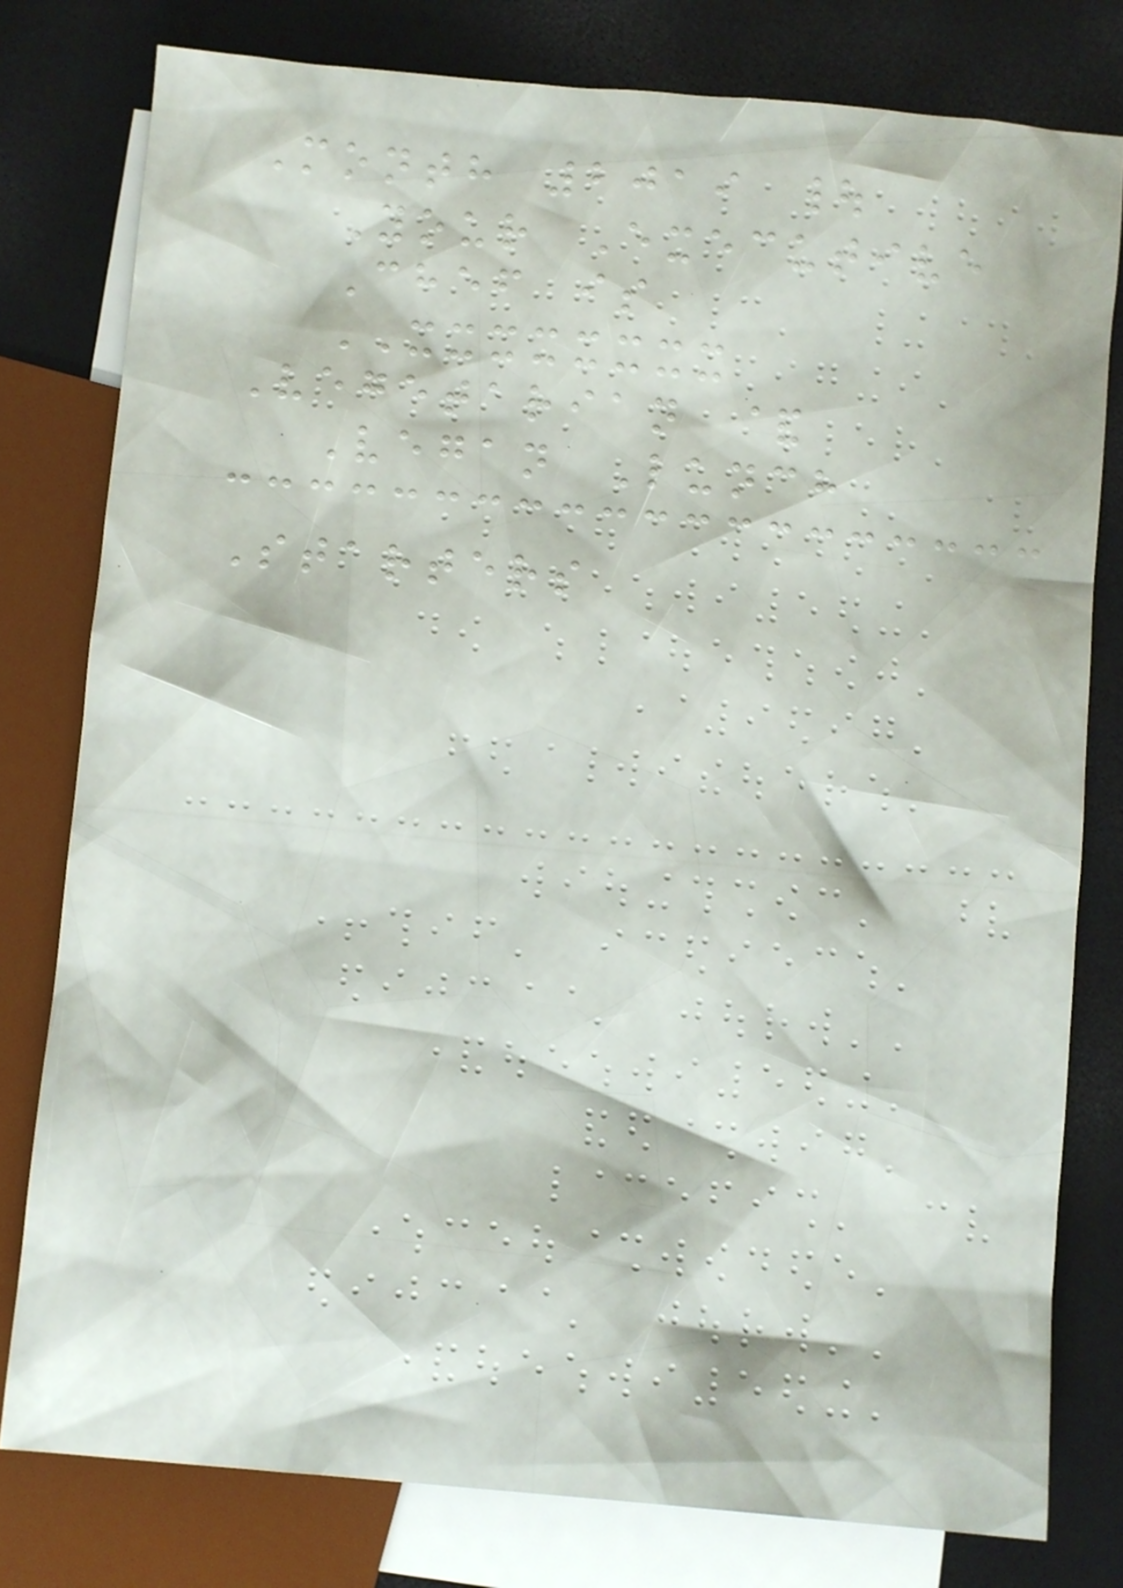Month 2019 |
Your Executive
Chef is
XXXXXXXX
Vegetarian &
Vegan Lunch
Starters
